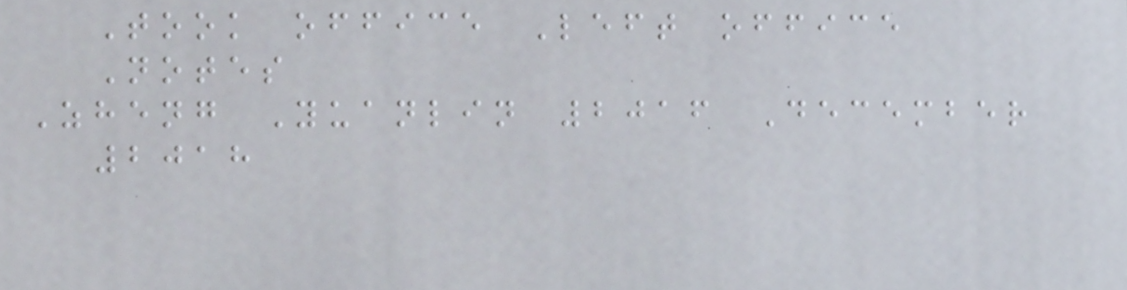Took office Left office
Notes
Zheng Yuanlin 2016 December
2018
